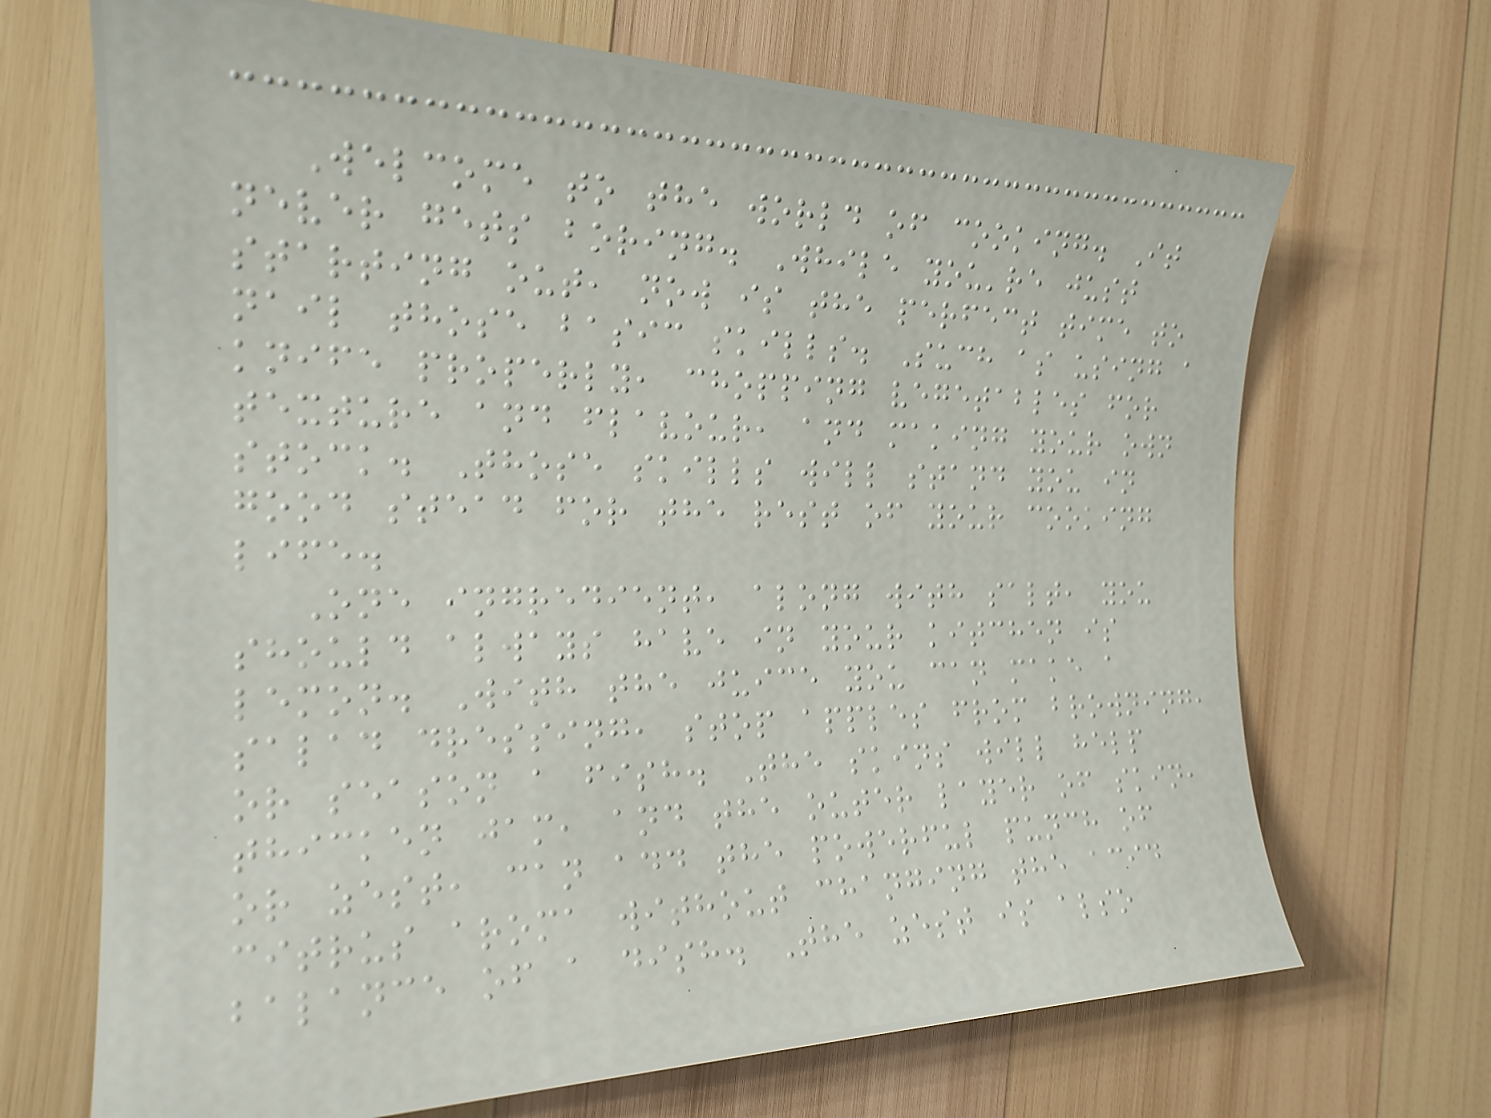Welcome to the world of cooking. It
never gets boring. While you're just
starting out, now is the perfect time to
nail those basic skills. Such as using a
knife properly, chopping vegetables for
texture and flavour, and making your own
stock. Those skills will stand you in
good stead for the rest of your cooking
life.
One ingredient, along with salt, you
should always have in your kitchen is
lemon. With the juice you can make a
salad dressing, stop apples from browning,
or season a fish. The skins will help
thicken jam, and the outer layer of skin,
or zest, can add the powerful punch of
citrus aroma without changing the acid
balance of a dish. The zest is also
